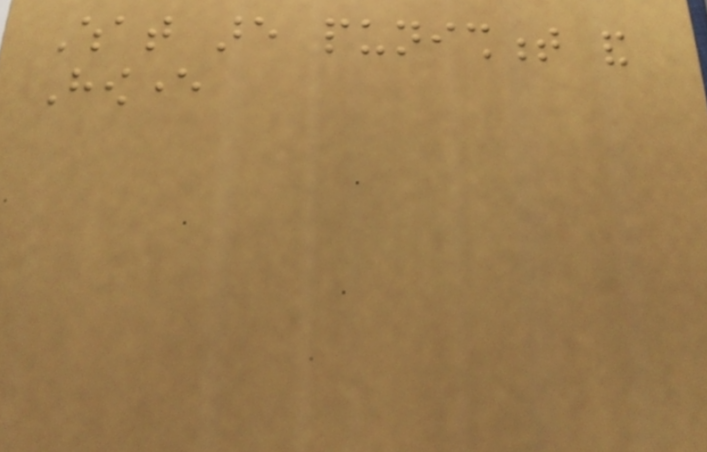What are punishment and
However
